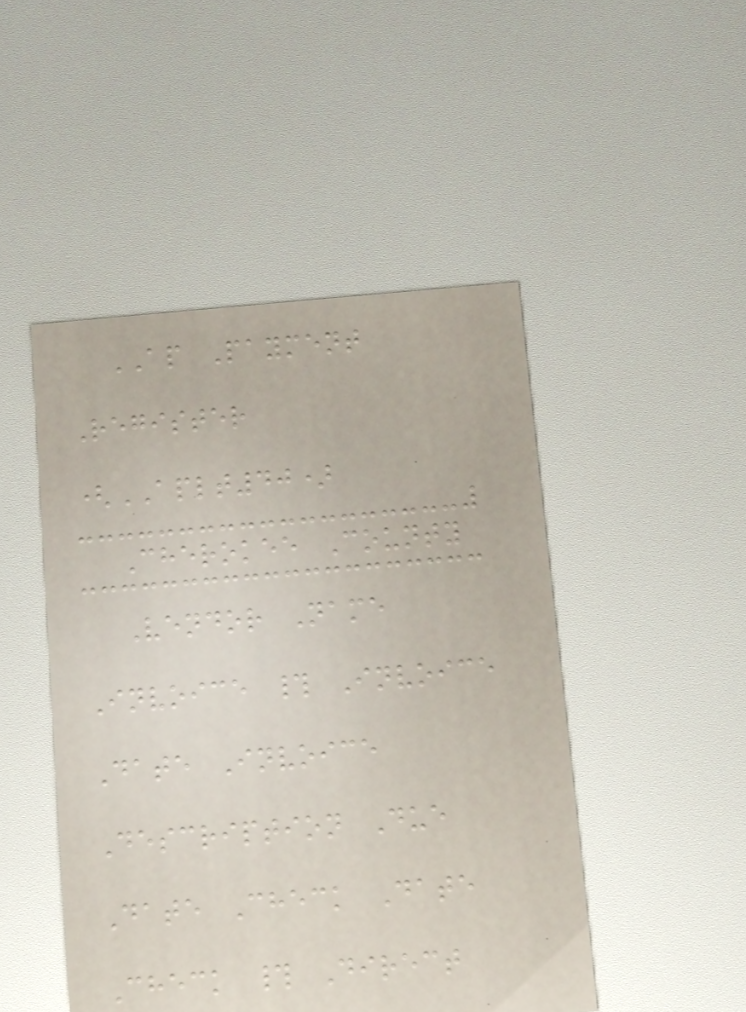AP Payment
Register
(APLT40)
Cherokee County
Vendor Name
Invoice # Invoice
Date Invoice
Description Due
Date Check Date
Check # Direct
